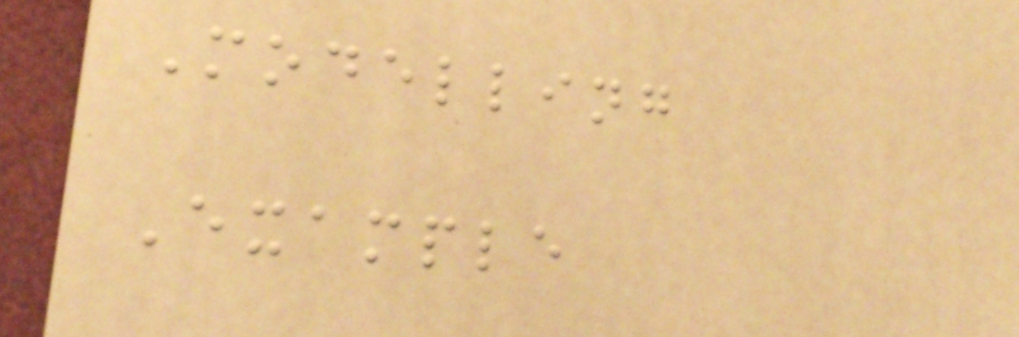Modelling
Example
